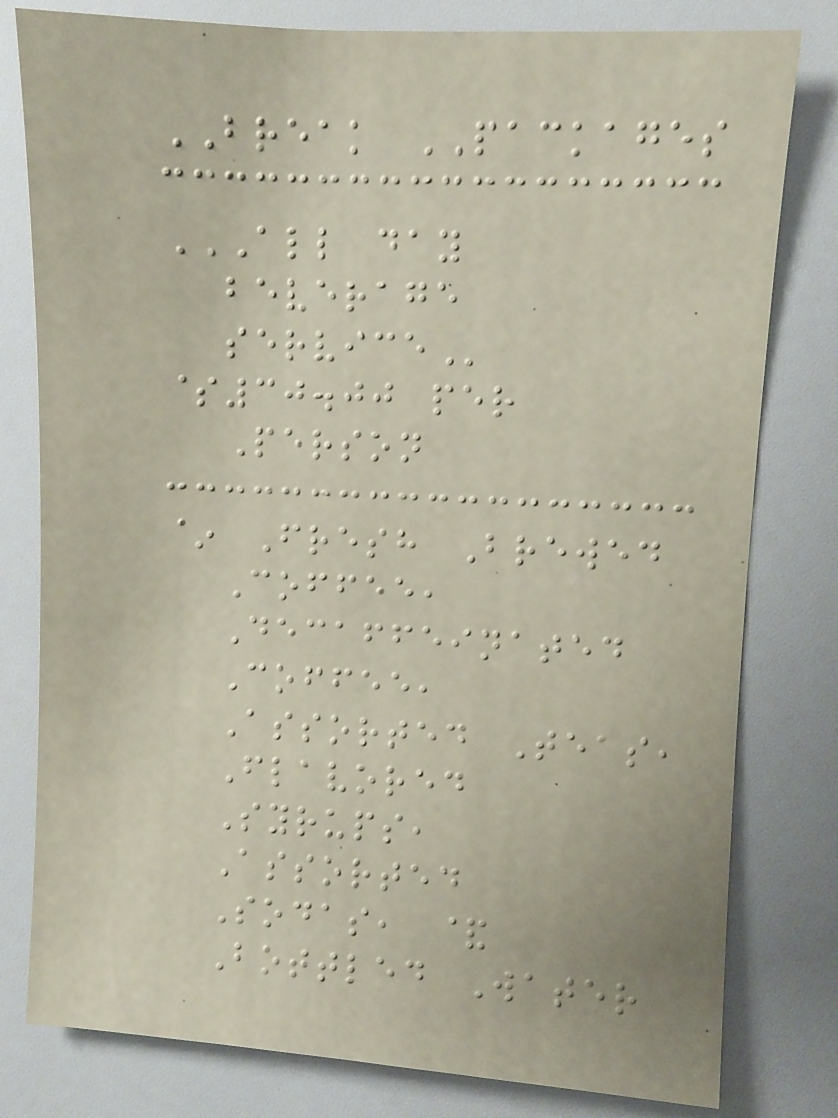BREAK PACKAGES
ALL DAY
BEVERAGE
SERVICE
$30.00 per
Person
~ Fresh Brewed
Coffee,
Decaffeinated
Coffee,
Assorted Teas,
Flavored
Syrups,
Assorted
Sodas, &
Bottled Water
